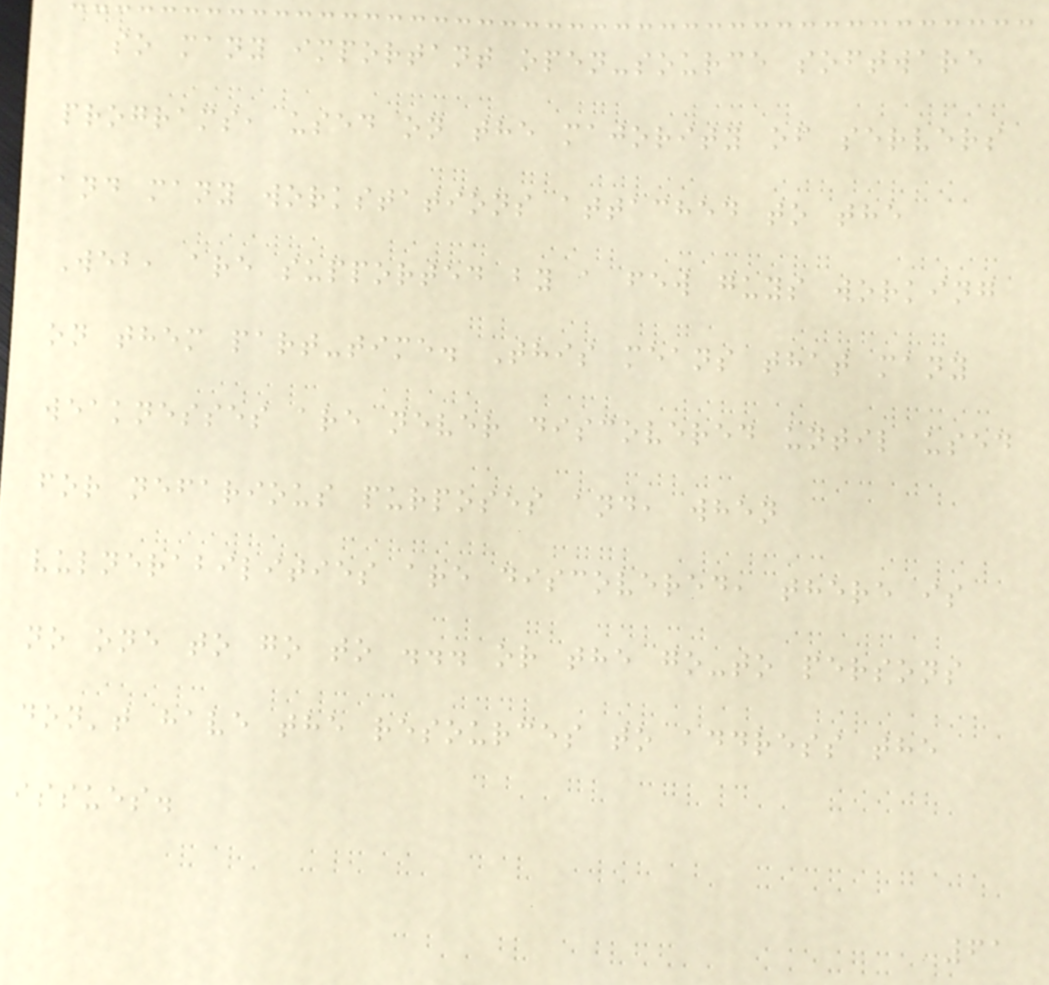so many important open-source software
programs, used on the majority of servers
and many workstations attached to the
Web, are supported by a few guys working
on them part-time. This means that many
weaknesses are never discovered until used
for nefarious purposes and, when
vulnerabilities are discovered, there is
no one to go to ... or the go-to persons
don't have the resources to address the
issues.
61
